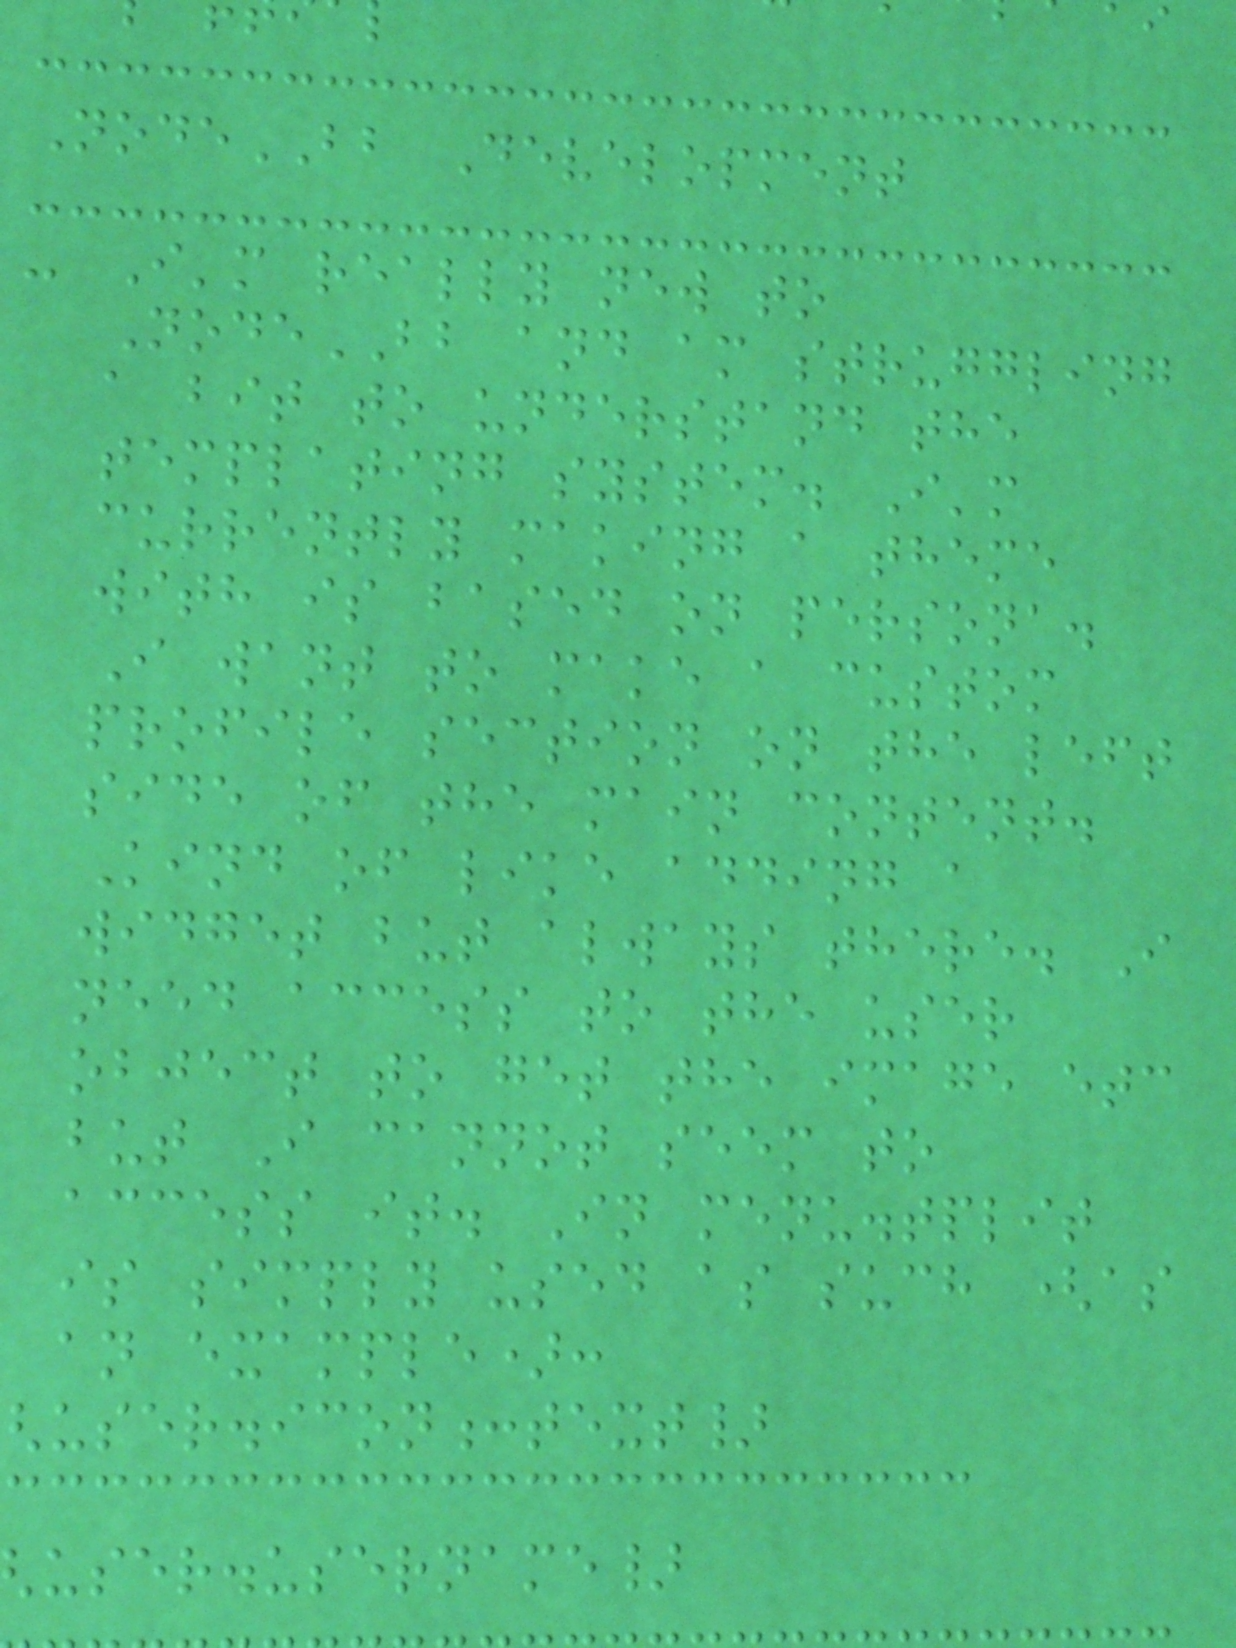NodeBB Development
- I'm really new to
NodeBB and am struggling
a bit to understand the
templating system. I'm
currently making a theme
with is based on persona.
I want to make a custom
profile section on the left
side of the main content.
Kind of like adding a
widget but always there. I
need access to the user
object to get the image etc
but I cannot seem to
access it. In menu.tplit
is simply used as such (as
an example):
user.icon:text}
user.username}
